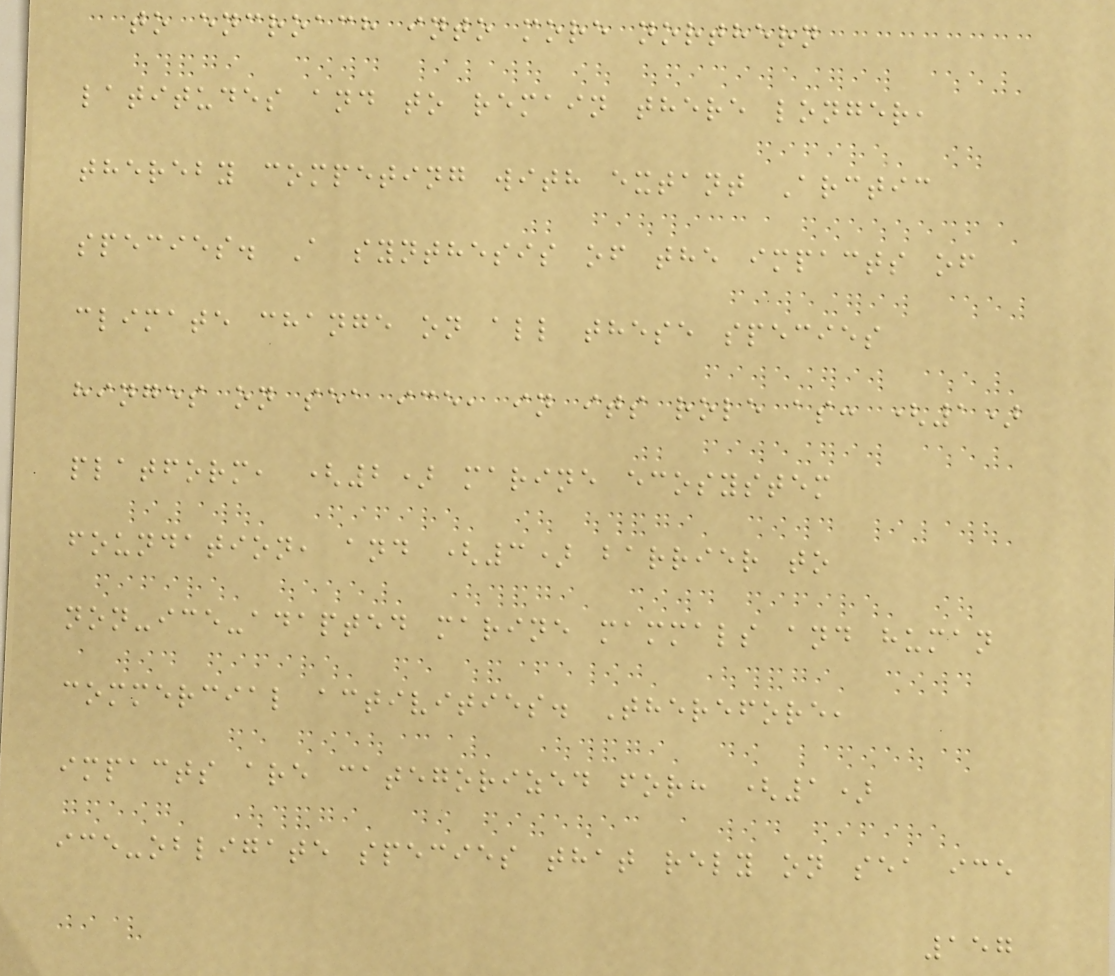to encroach into more northern
latitudes and to remain there longer,
thereby competing with extant Arctic
species. A synthesis of the impacts of
climate change on all these species
hinges on sea ice, in its role as: (1)
platform, (2) marine ecosystem
foundation, and (3) barrier to
non-ice-adapted marine mammals and human
commercial activities. Therefore,
impacts are categorized for: (1)
ice-obligate species that rely on sea ice
157
